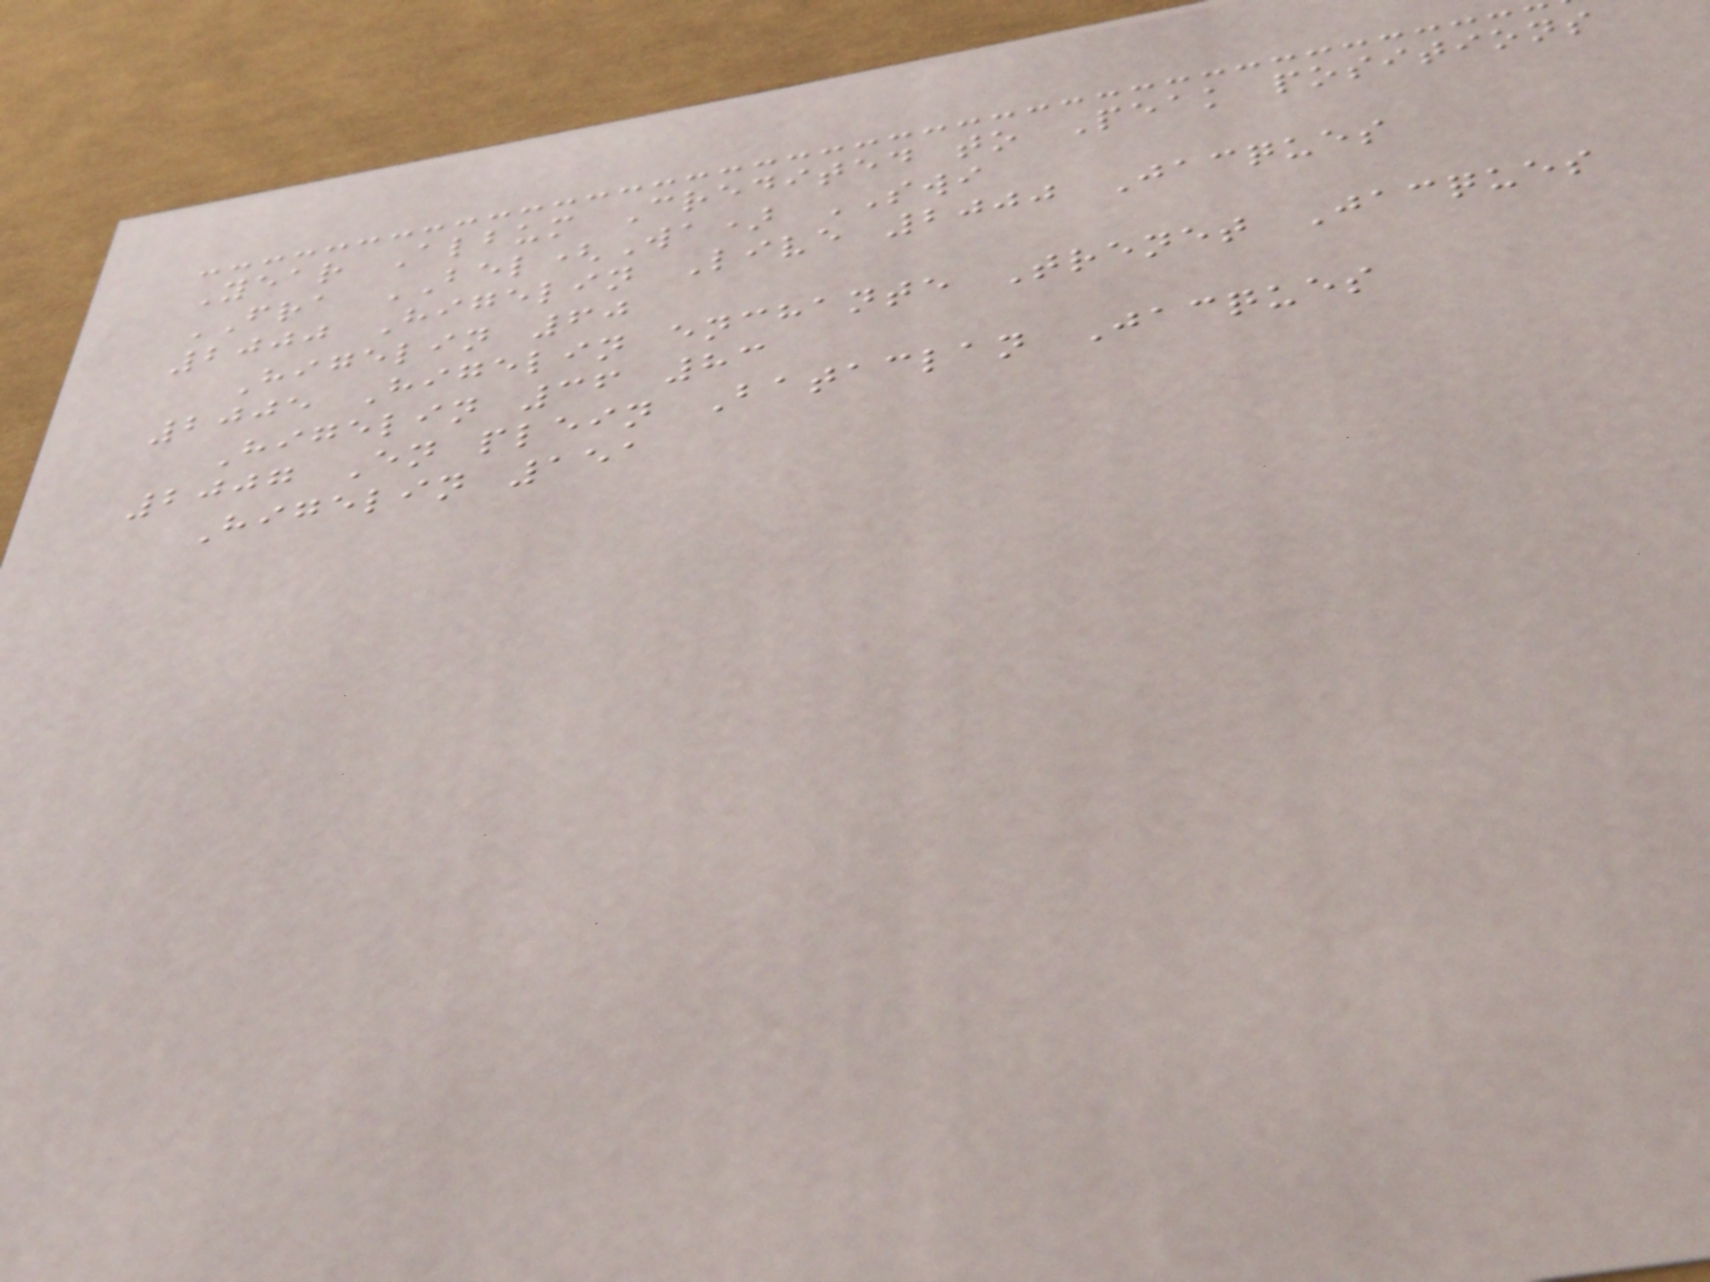Year Album Credited to Peak positions
FRA BEL(Wa) SWI
2000 Higelin Live 2000 Jacques
Higelin 60
2005 Higelin enchante Trenet Jacques
Higelin 36 83
2007 En plein Bataclan Jacques
Higelin 151
